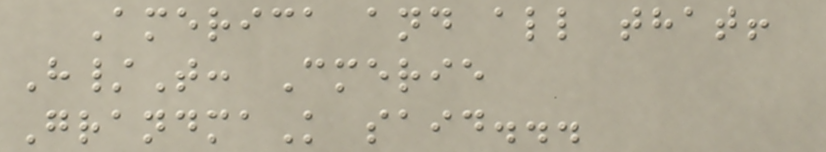America and all that!
H/T: Cmerie
GrandmaK said...
